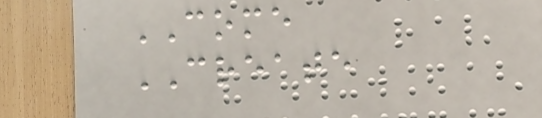COME
CREATE
